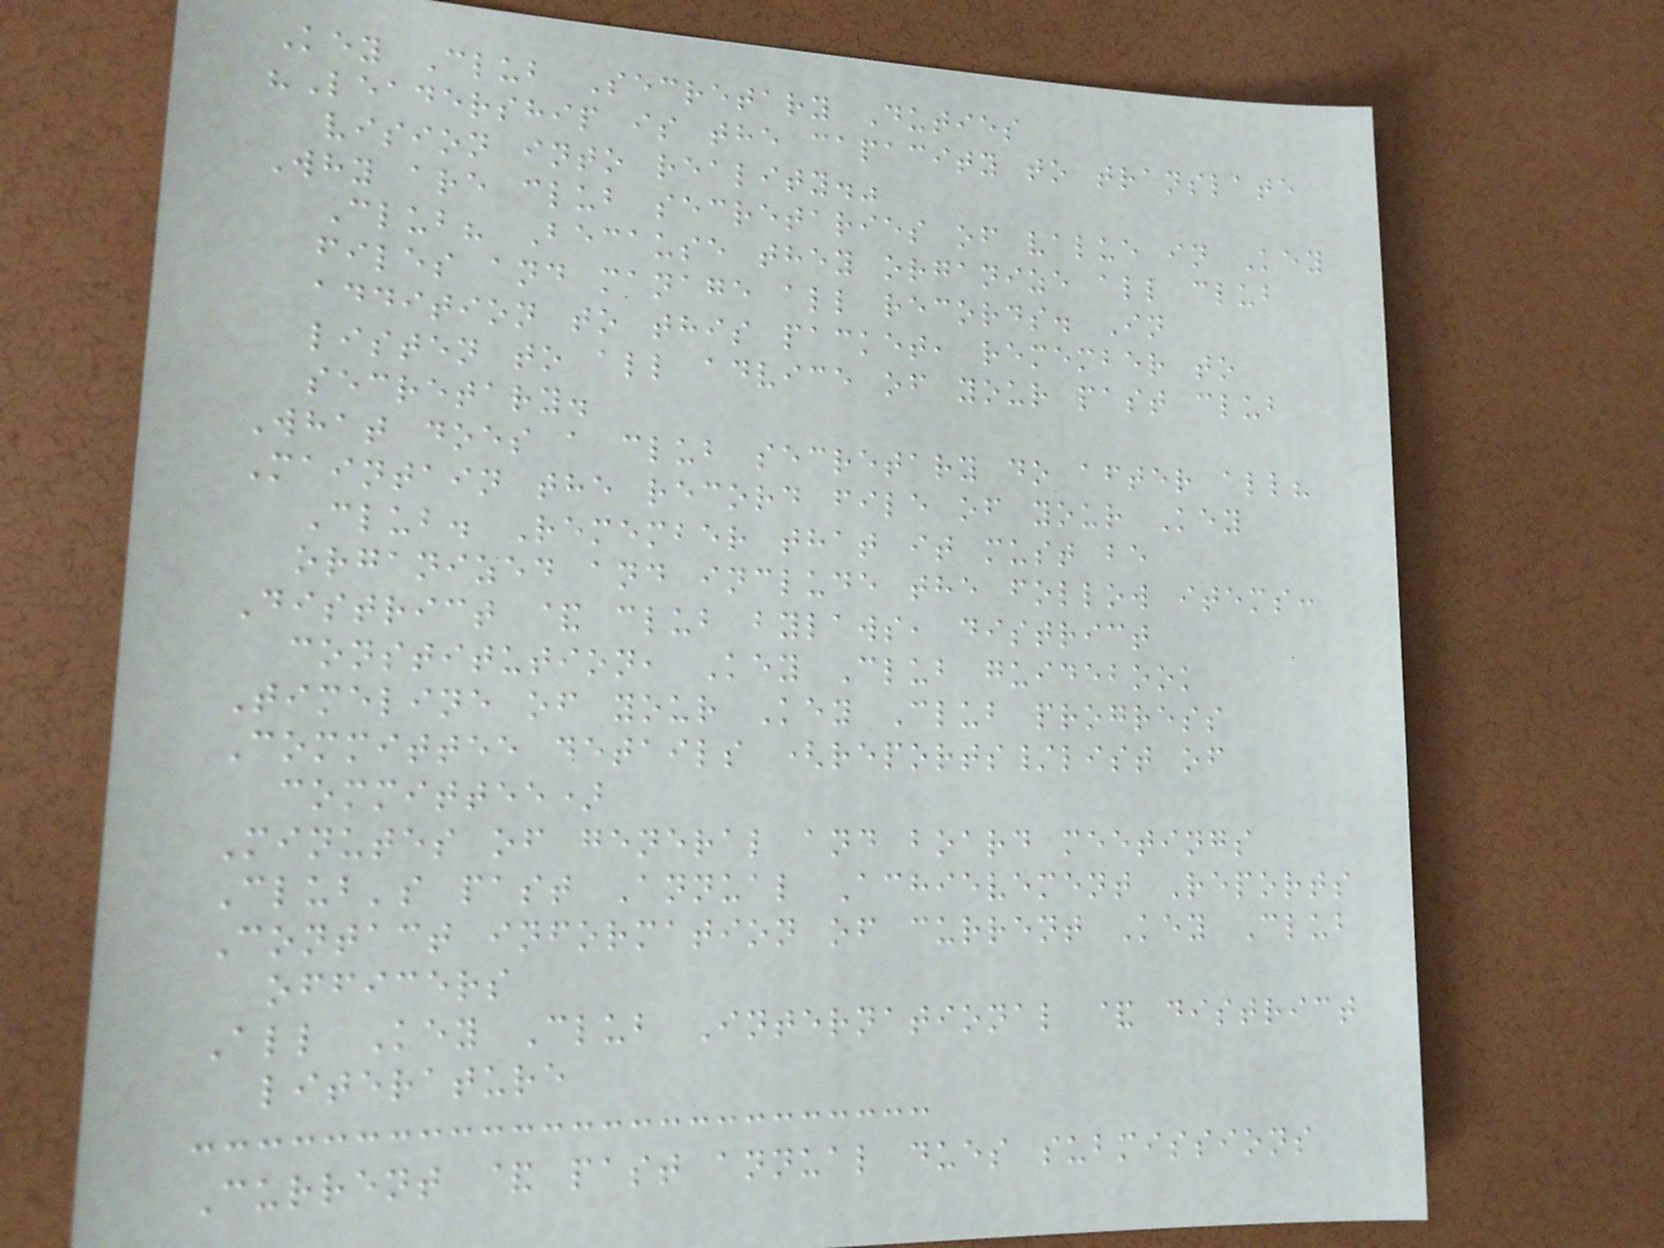Key Club Secretary Duties
"Leadership is the capacity to translate
vision into reality."
Why are club secretaries of value in Key
Club? Because they organize all club
files and manage all records. In
addition to this packet, remember to
listen to all advice of your past club
secretary.
What does a club secretary do after all?
Maintain the record file of your Key
Club. Remember that it must be
organized and include the follow items:
District & club bylaws, district
constitution, Key Club guidebook
Timeline of your Key Club progress
Committee details (reports/list of
committee)
Minutes of general and board meetings
Club's past Annual Achievement Reports
Contact information of current Key Club
officers
All Key Club International & district
literature
Current & past annual dues submissions
